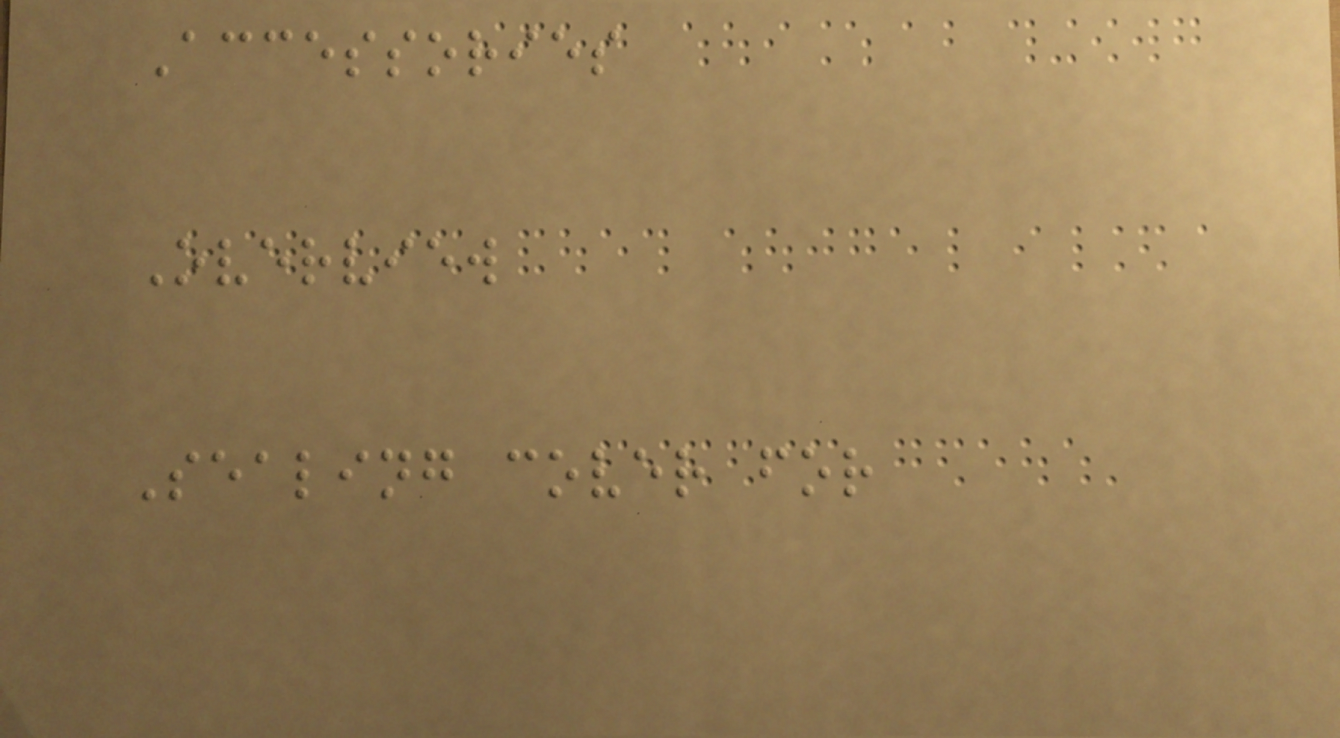Accessories
Overview
Sealing cover for
